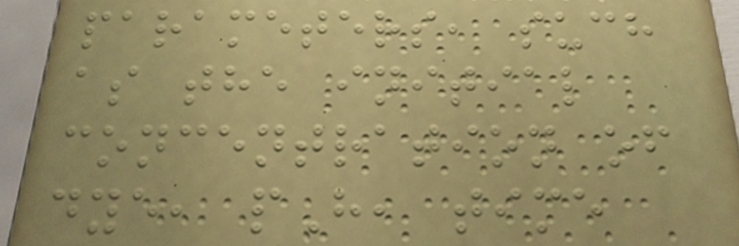parameters, such
as the initial
concentration of
dye, pH, time
